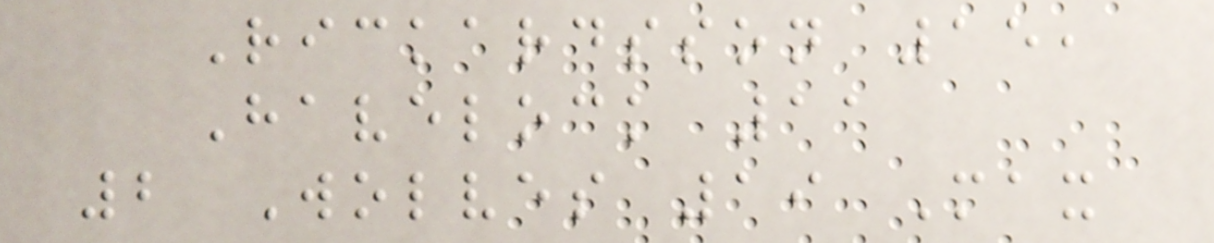Rickardsson 15,
Havelock 11
2 Wolves 19 Max
